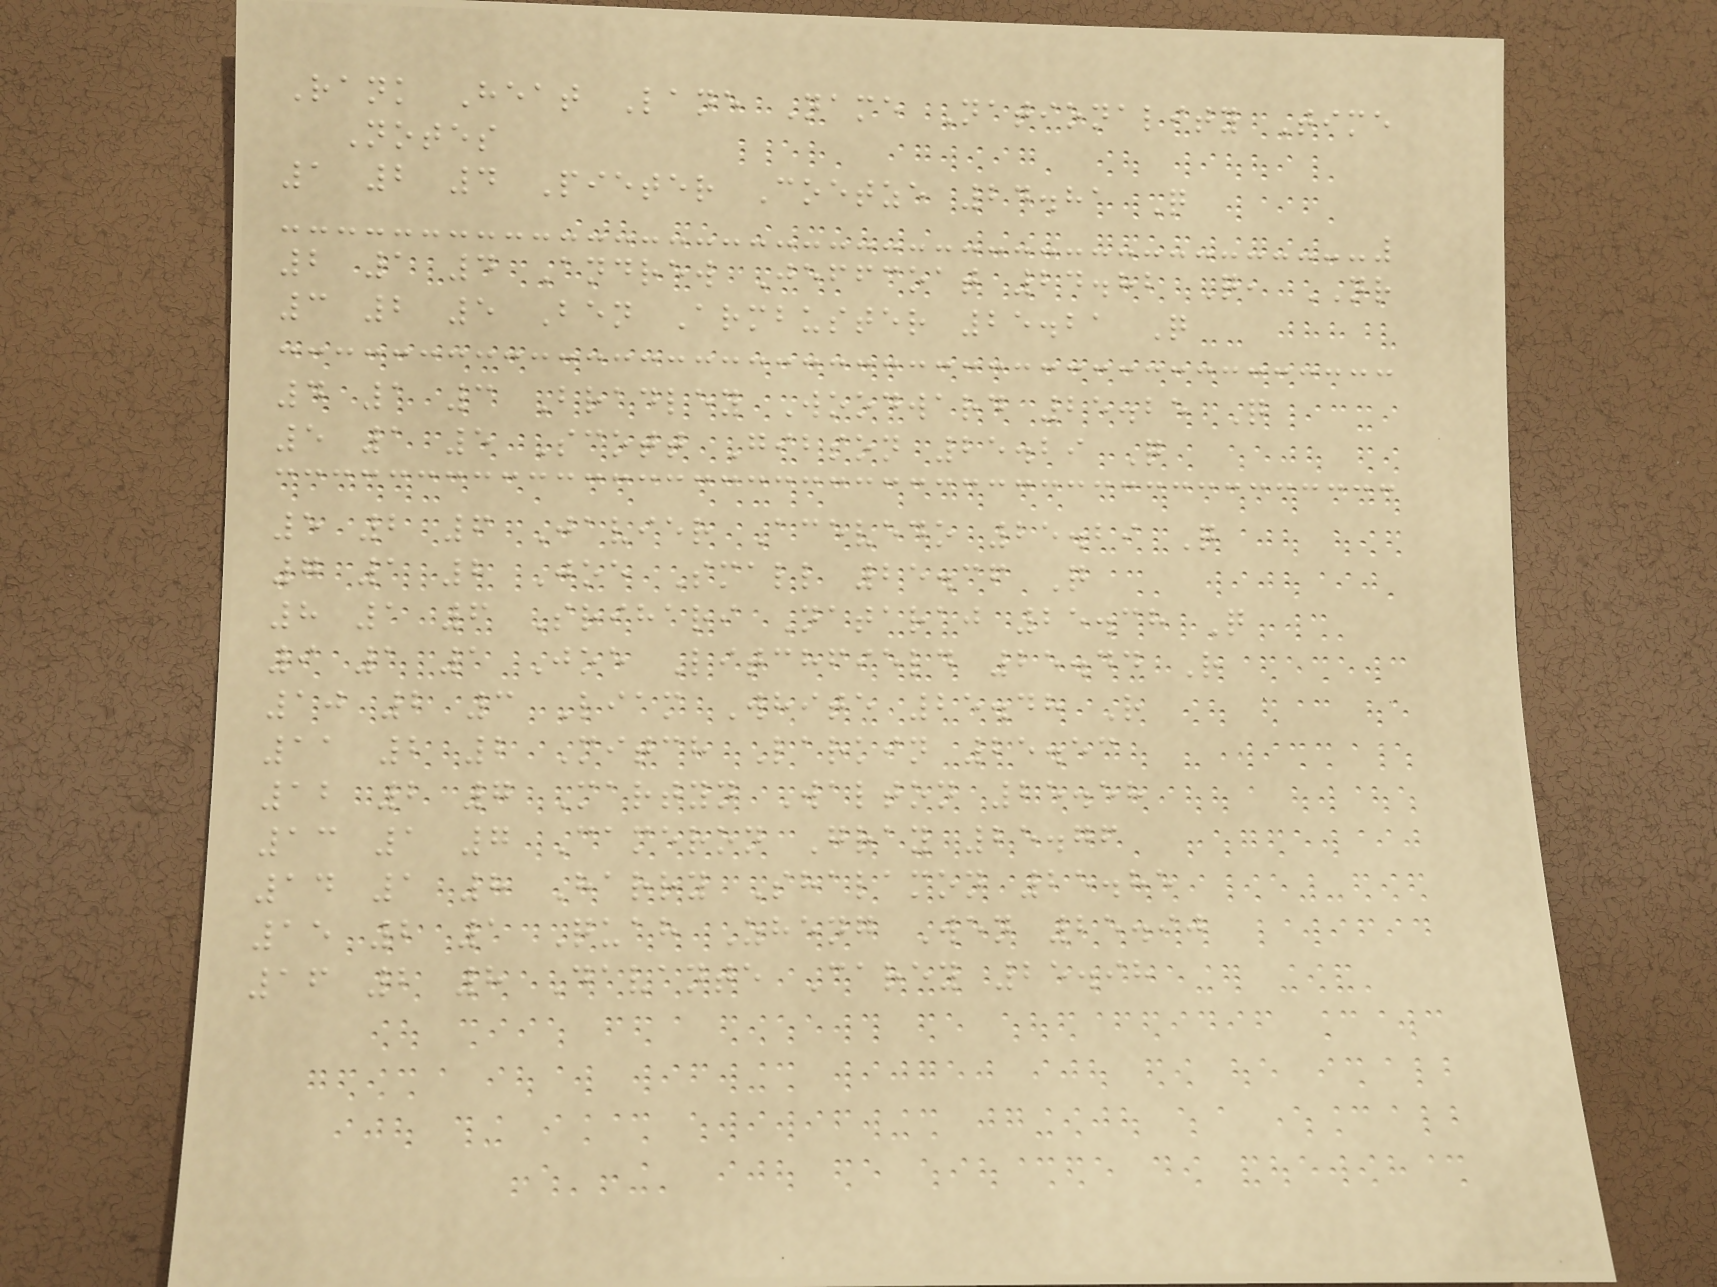Rank Heat Lane Name Nationality Time
Notes
1 2 4 Pieter Coetze 24.81 Q
2 1 4 Andrew Jeffcoat 24.82 Q, NR
3 2 5 Ben Armbuster 25.21 Q
4 1 3 Bradley Woodward 25.25 Q
5 1 5 Scott Gibson 25.29 Q
5 2 6 Javier Acevedo 25.29 Q
7 1 2 Joe Small 25.36 Q
8 1 6 Srihari Nataraj 25.38 Q
9 1 1 Joe Litchfield 25.44 R
10 2 3 Liam White 25.48 R
11 2 2 Mitch Larkin 25.53
12 2 7 Martyn Walton 25.58
13 1 7 Cameron Gray 25.76
14 1 8 Harry Shalamon 25.85
15 2 1 Quah Zheng Wen 25.90
16 2 8 Davante Carey 25.98
